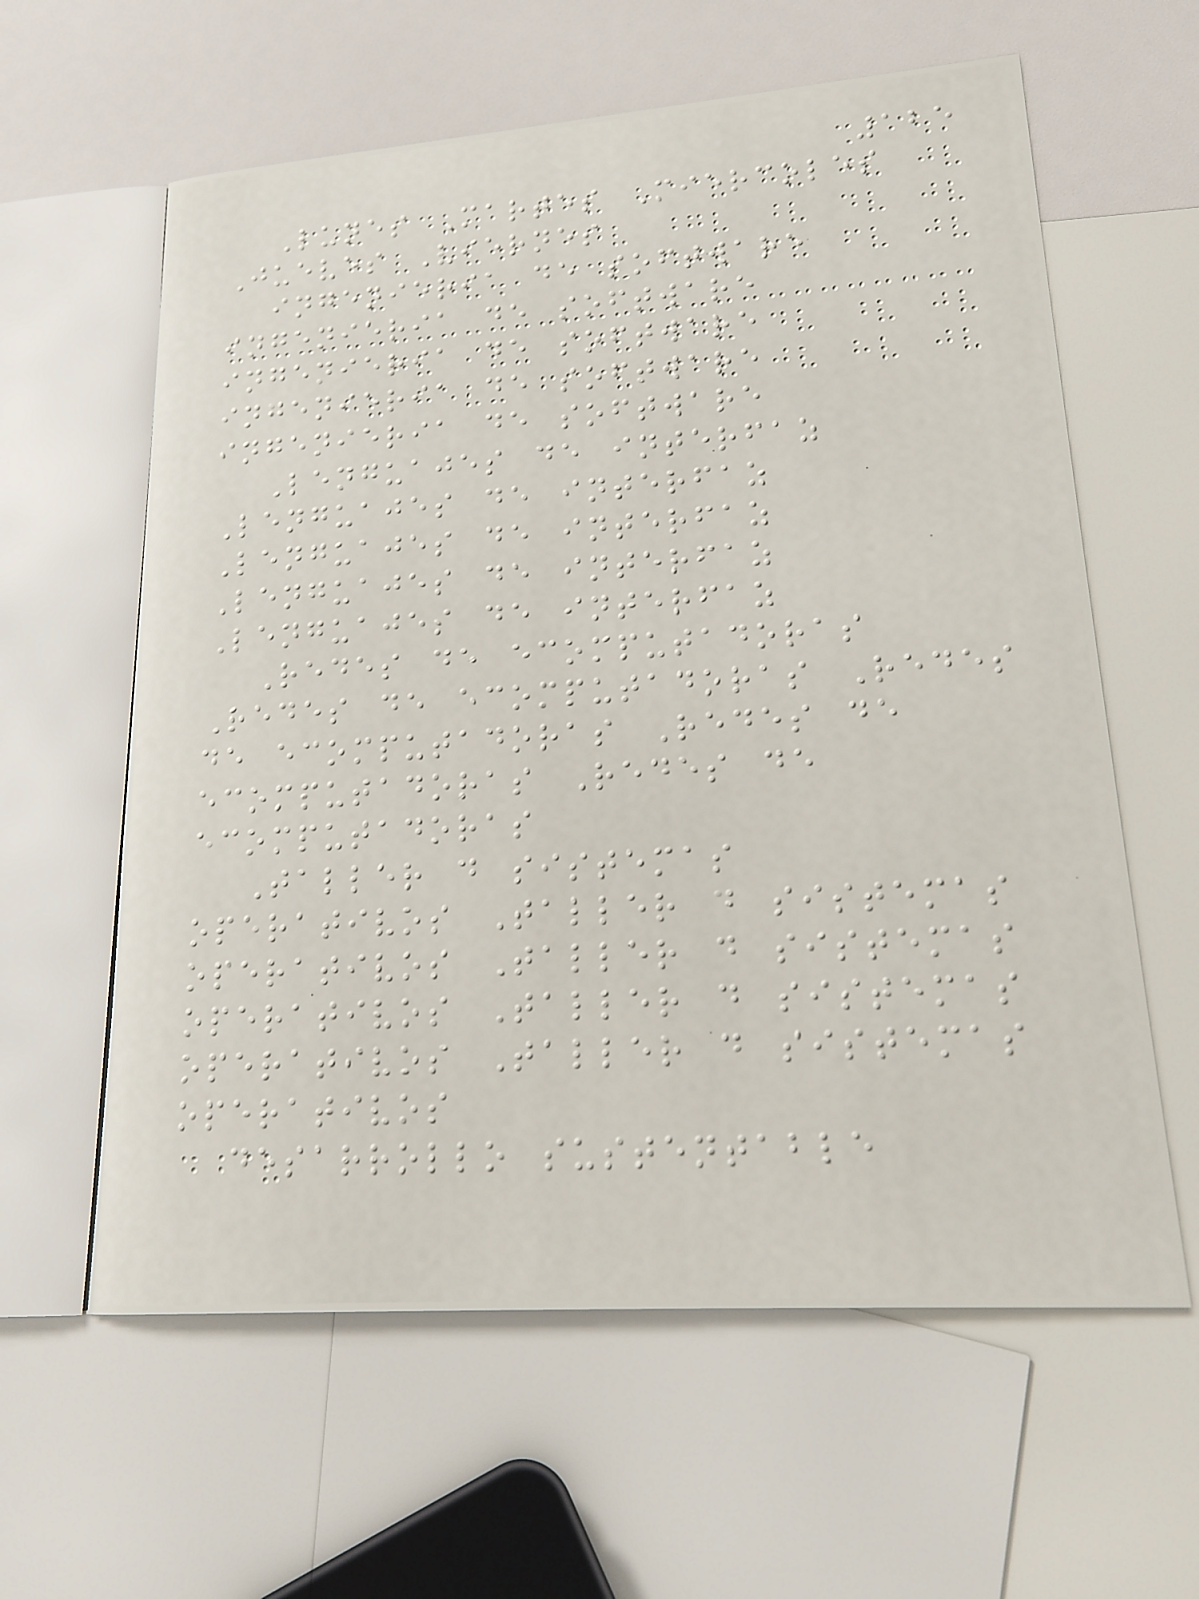125
Lunes Martes Miercoles
Jueves Viernes
ingenieria de software
ingenieria de software
ingenieria de software
ingenieria de software
ingenieria de software
Lenguajes de interfaz
Lenguajes de interfaz
Lenguajes de interfaz
Lenguajes de interfaz
Lenguajes de interfaz
Redes de ecomputadoras
Redes de ecomputadoras Redes
de ecomputadoras Redes de
ecomputadoras Redes de
ecomputadoras
Taller d sistemas
operativos Taller d sistemas
operativos Taller d sistemas
operativos Taller d sistemas
operativos Taller d sistemas
operativos
desarrollo sustentable
